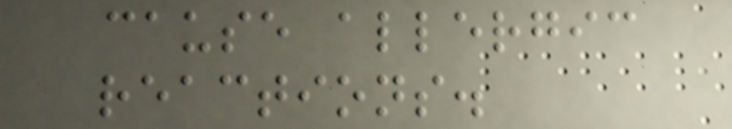cause allergic
reactions.
